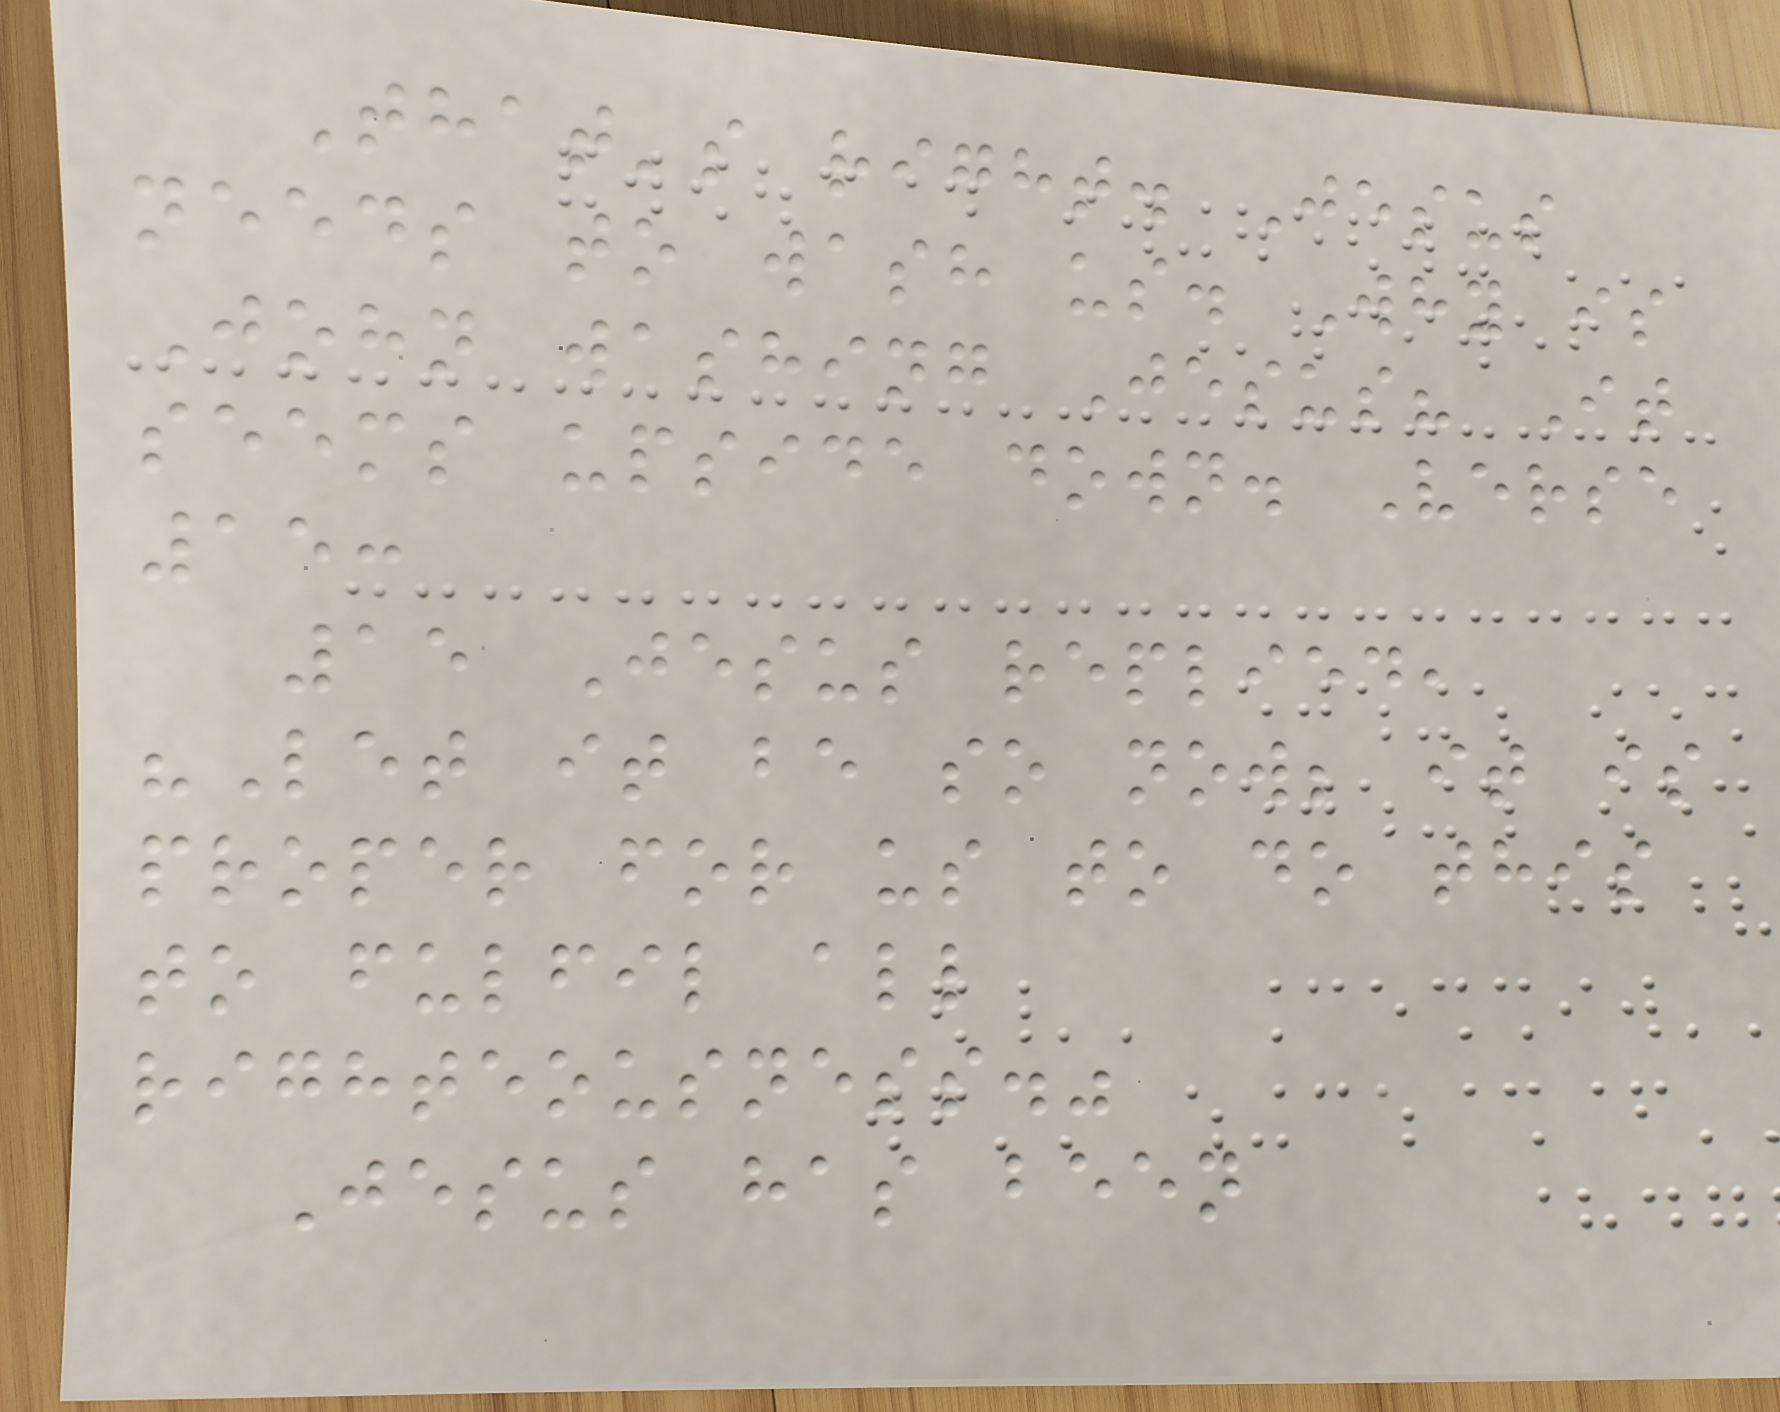That's right. Jesus
needs to wash us. Why is
John washing Jesus? It
seems upside down. Verse
15:
15 Jesus replied,
"Let it be so now; it is
proper for us to do this
to fulfil all
righteousness."
Jesus has been
